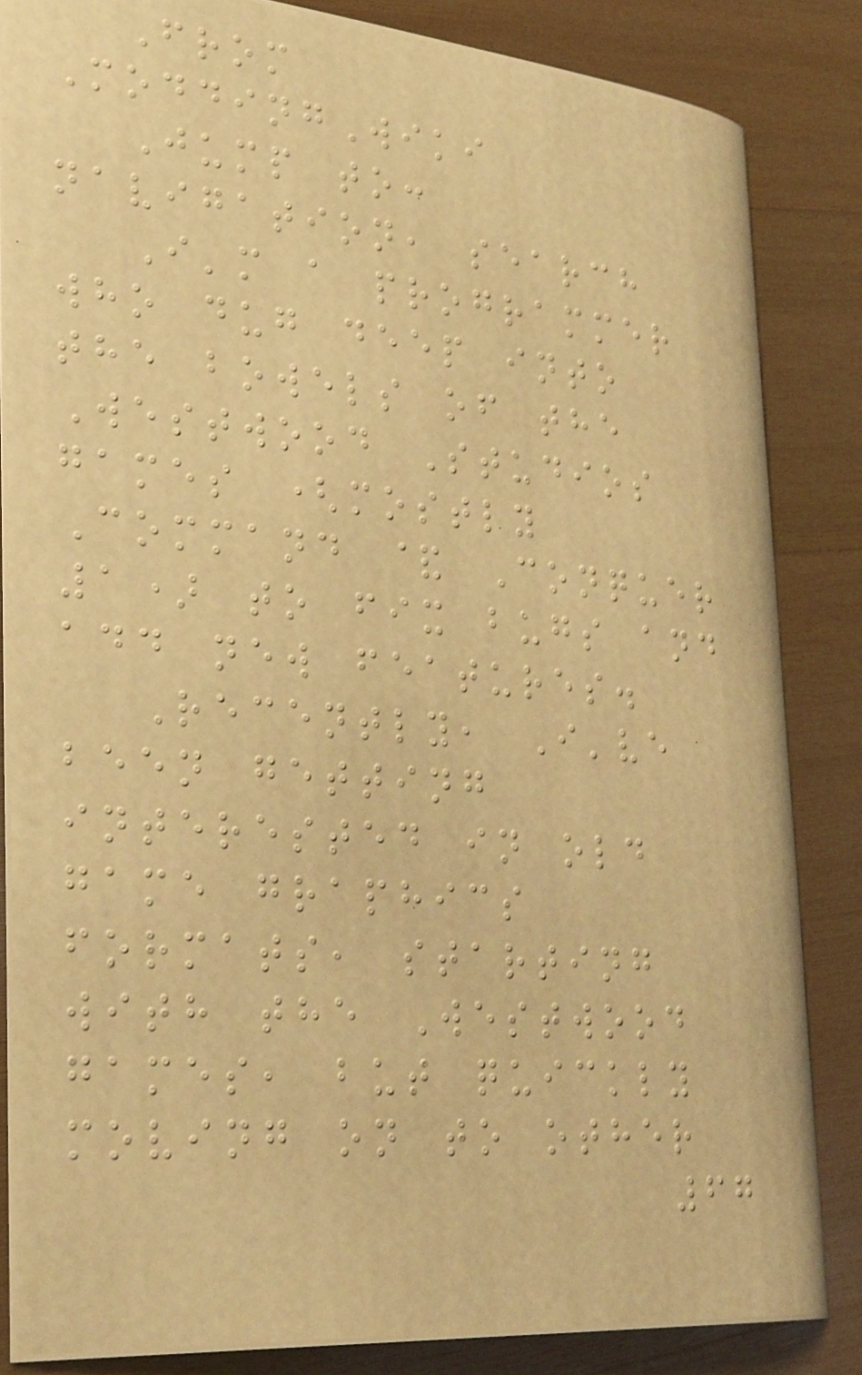From
ModdingWiki
Jump to:
navigation, search
I'm a programmer
who dug deep into
the bowels of the
Westwood Studios
games (mostly
Command & Conquer
1) to fix bugs and
add new features.
Recently, I've
been getting
interested in old
game graphics
formats, starting
with the Westwood
games, but quickly
moving on to other
67
